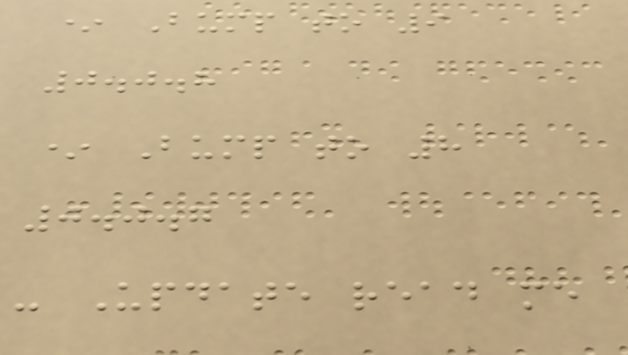* Bump to 9
0.0.8
* Bump to 8
0.0.7
- Update read me
